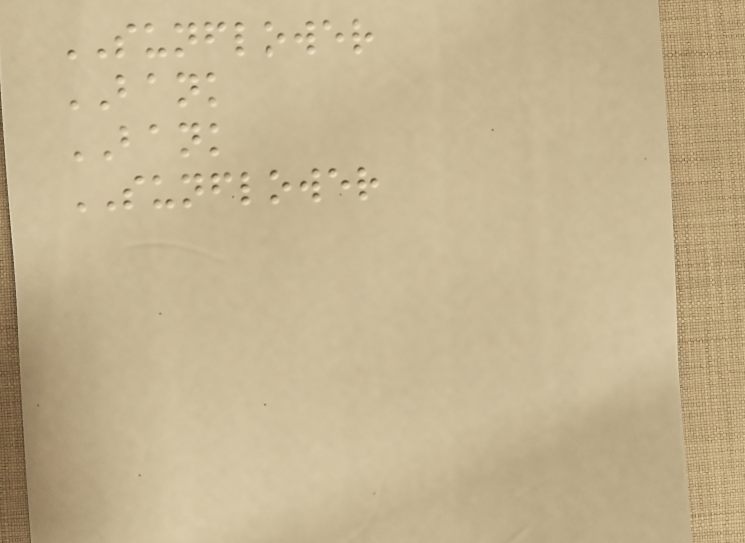SUNFLOWER
BANK
BANK
SUNFLOWER
